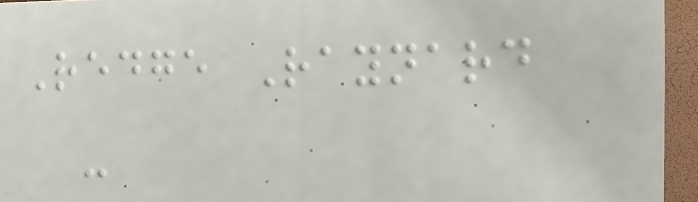Redge Raynard
-
